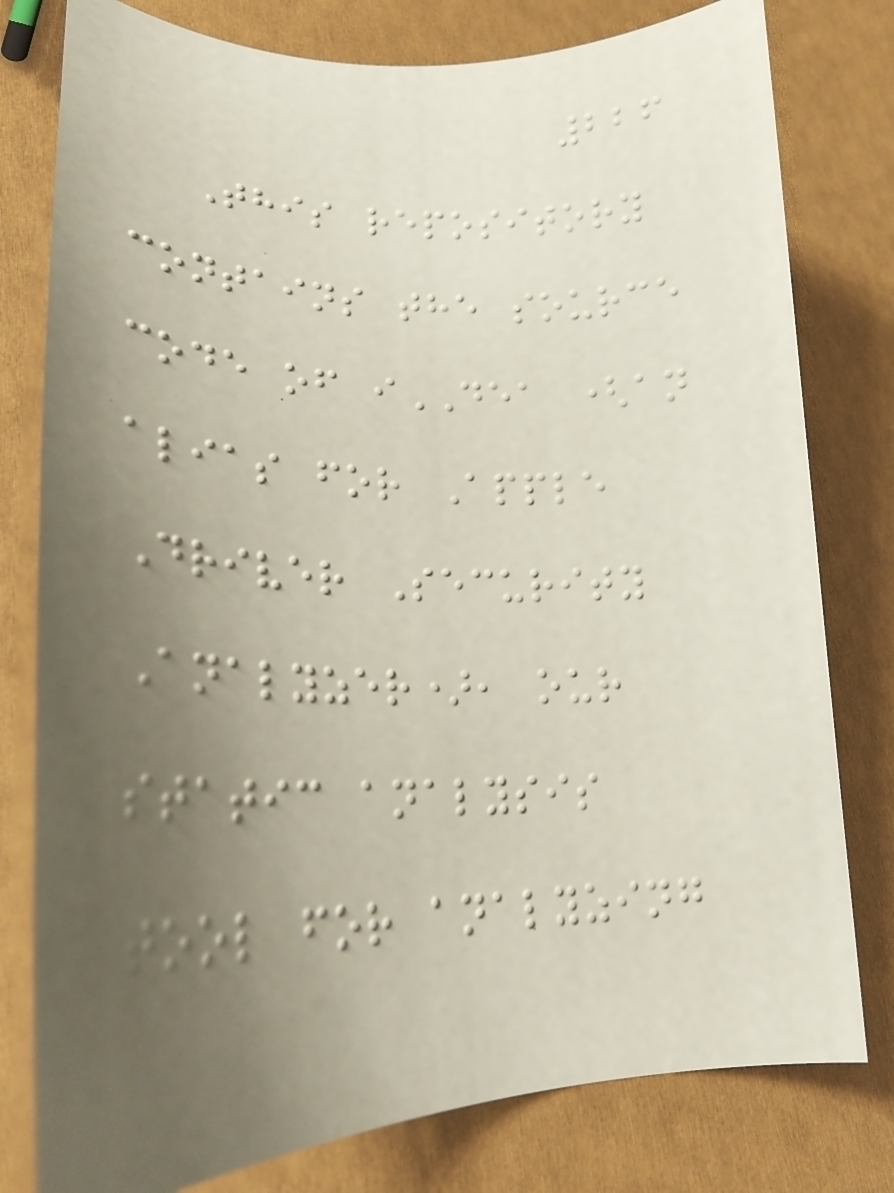226
This repository
contains the source
code of iDEA (an
alias for Apple
Driver Security
Analyzer), our
static analysis
tool for analyzing
